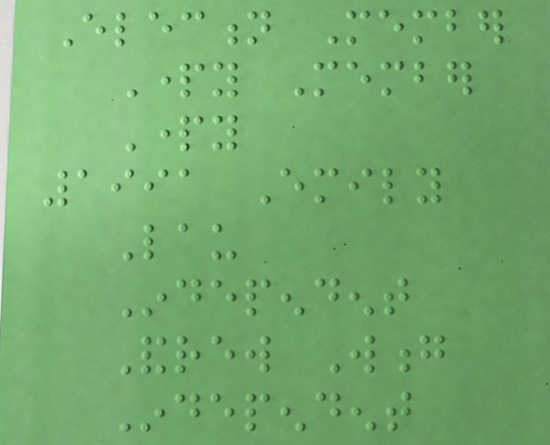Election Member
Party Member
Party
1991 Emily
Lau
Independent
Andrew Wong
Independent
